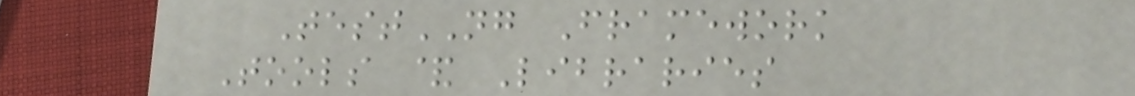TestNG Framework
Tools & Libraries
